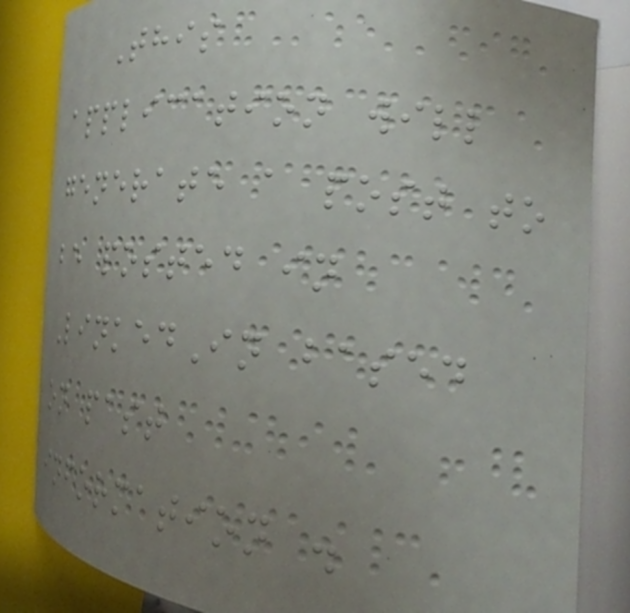This
application will
generate a post to
be posted in
LinkedIn based
on past
information .
